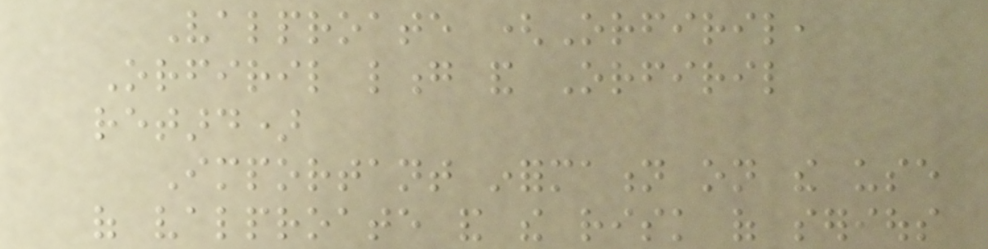Valproate (Orfiril,
Orfiril long and Orfiril
retard)
Important information on the use
of valproate and the risk of serious
